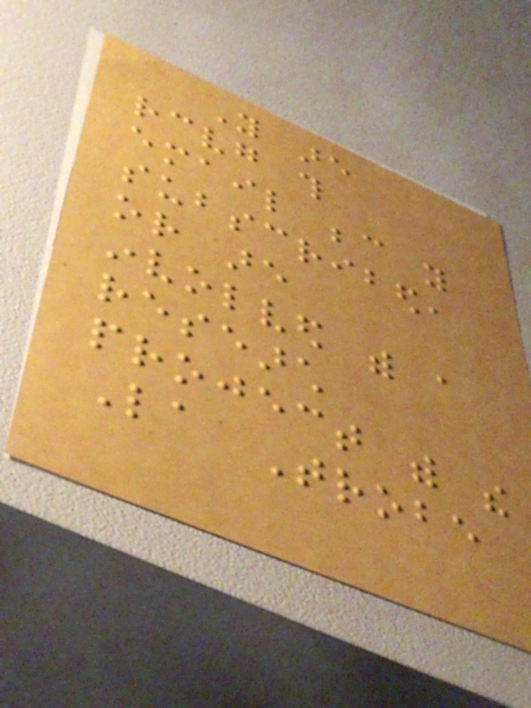You are
receiving this
email because you
subscribed,
or are
involved with a
research
project with the
La Trobe
